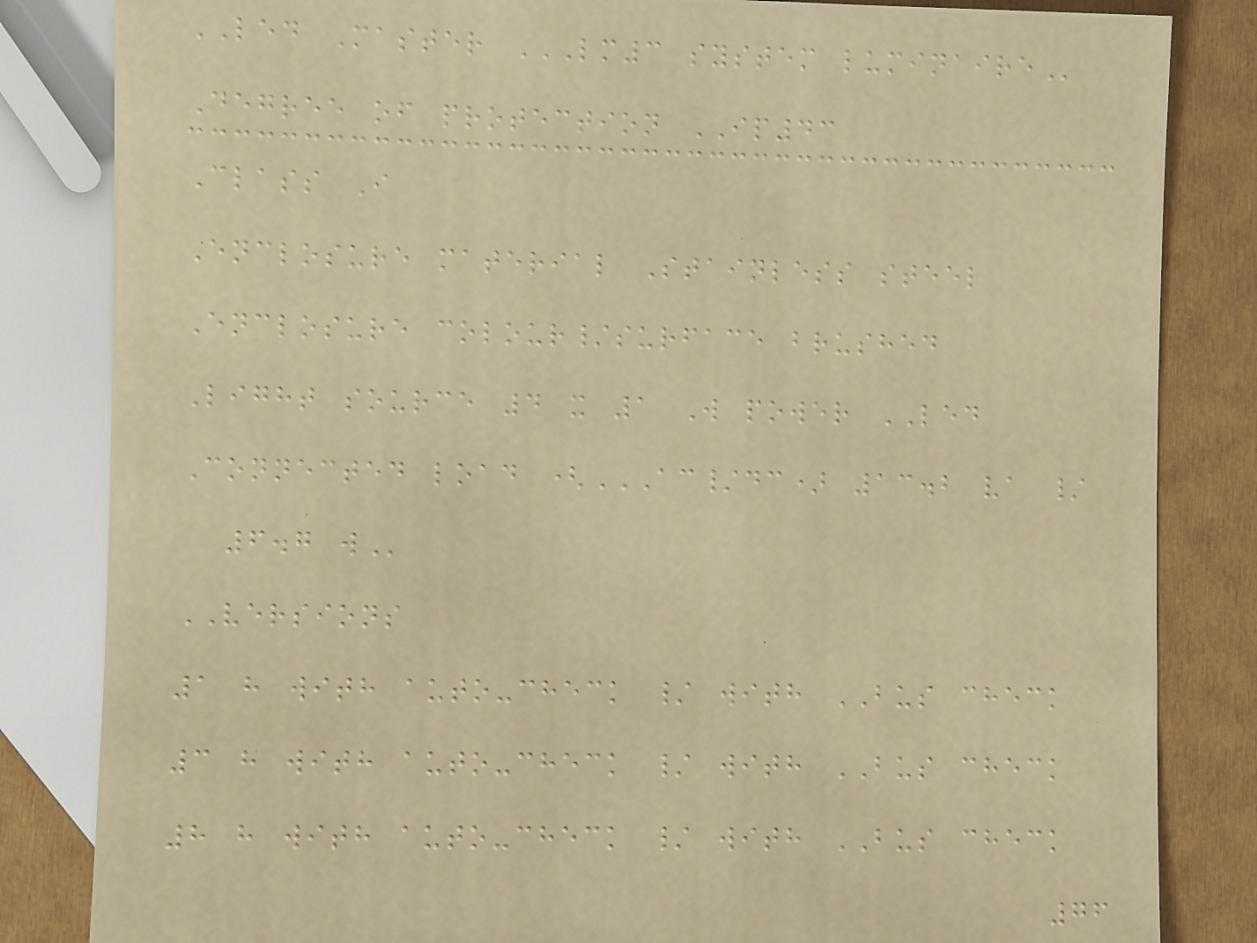LED Master LM3 SYSTEM LUMINAIRE
Degree of protection IP43
Class I
Enclosure material Stainless steel
Enclosure colour/surface brushed
Light source 4 x 1 W power LED
Connected load (AC/DC) 13.2 VA /
6.7 W
VERSIONS
1 h with auto-check / with BUS check
3 h with auto-check / with BUS check
8 h with auto-check / with BUS check
76
